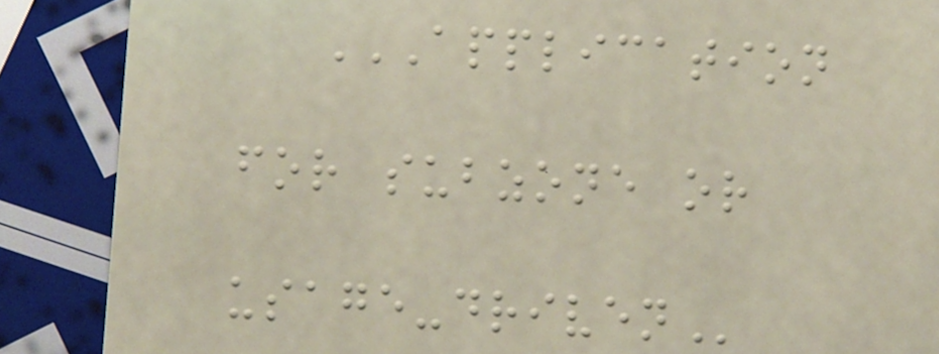APPLICATION
FOR SUBZONE OR
USAGE-DRIVEN
